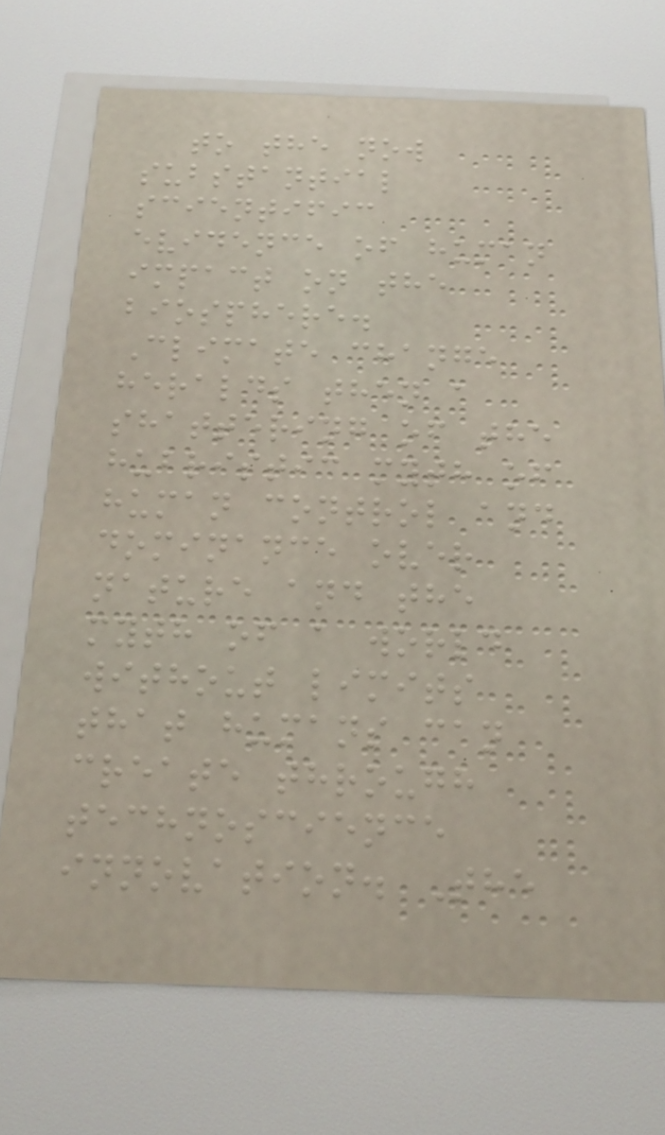to the now
substantial
scientific
evidence of human
impact on the
biosphere.
Climate change
heralds then a
shattering of the
hubristic myth of
human control and
dominance over
nature and the
myth of a world
without limits
that humans can
create through
technoscience
innovation. The
